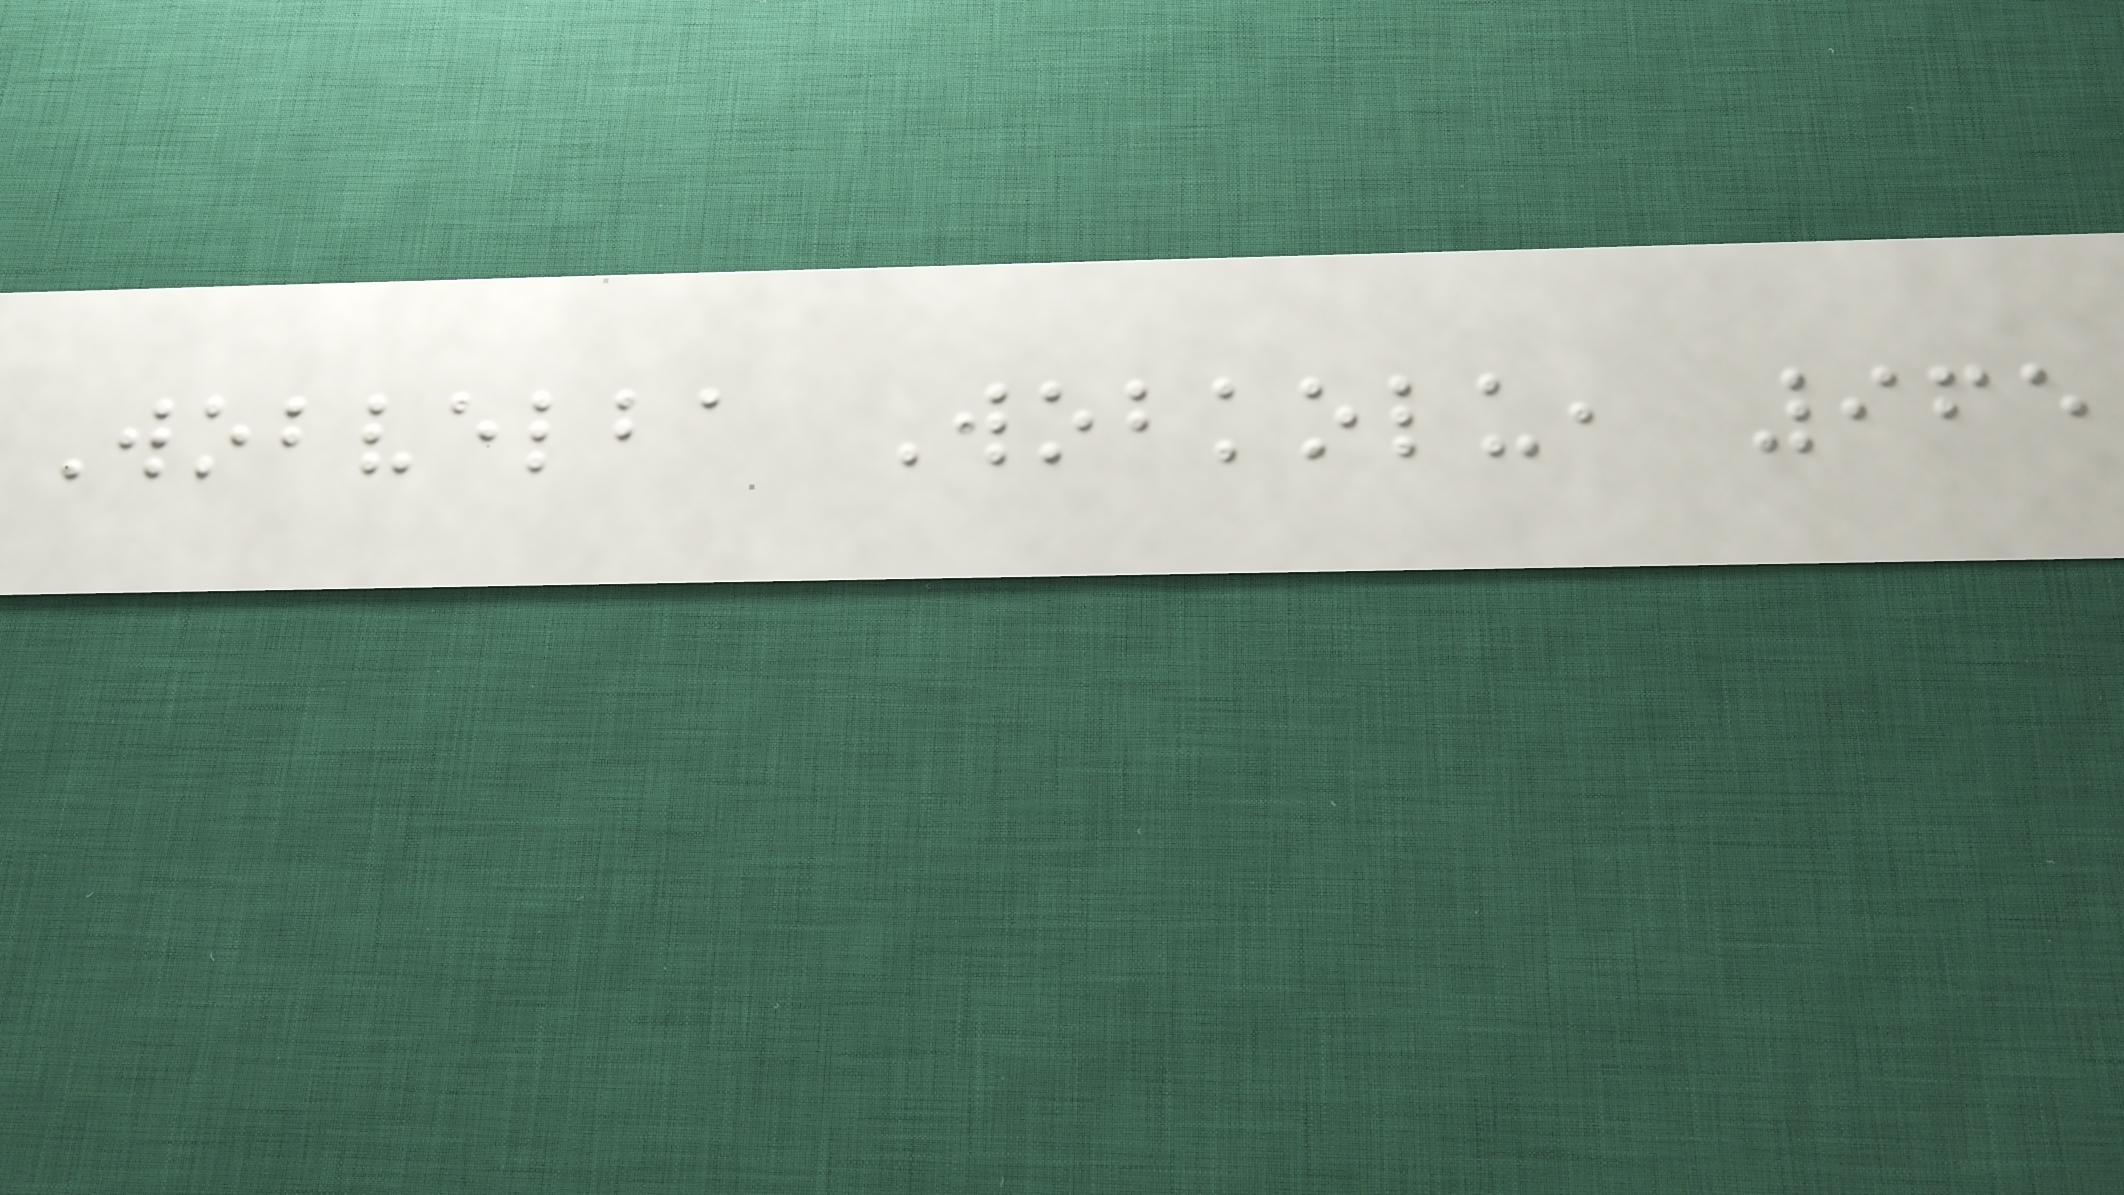Wobvelba Wobkolu, 965
